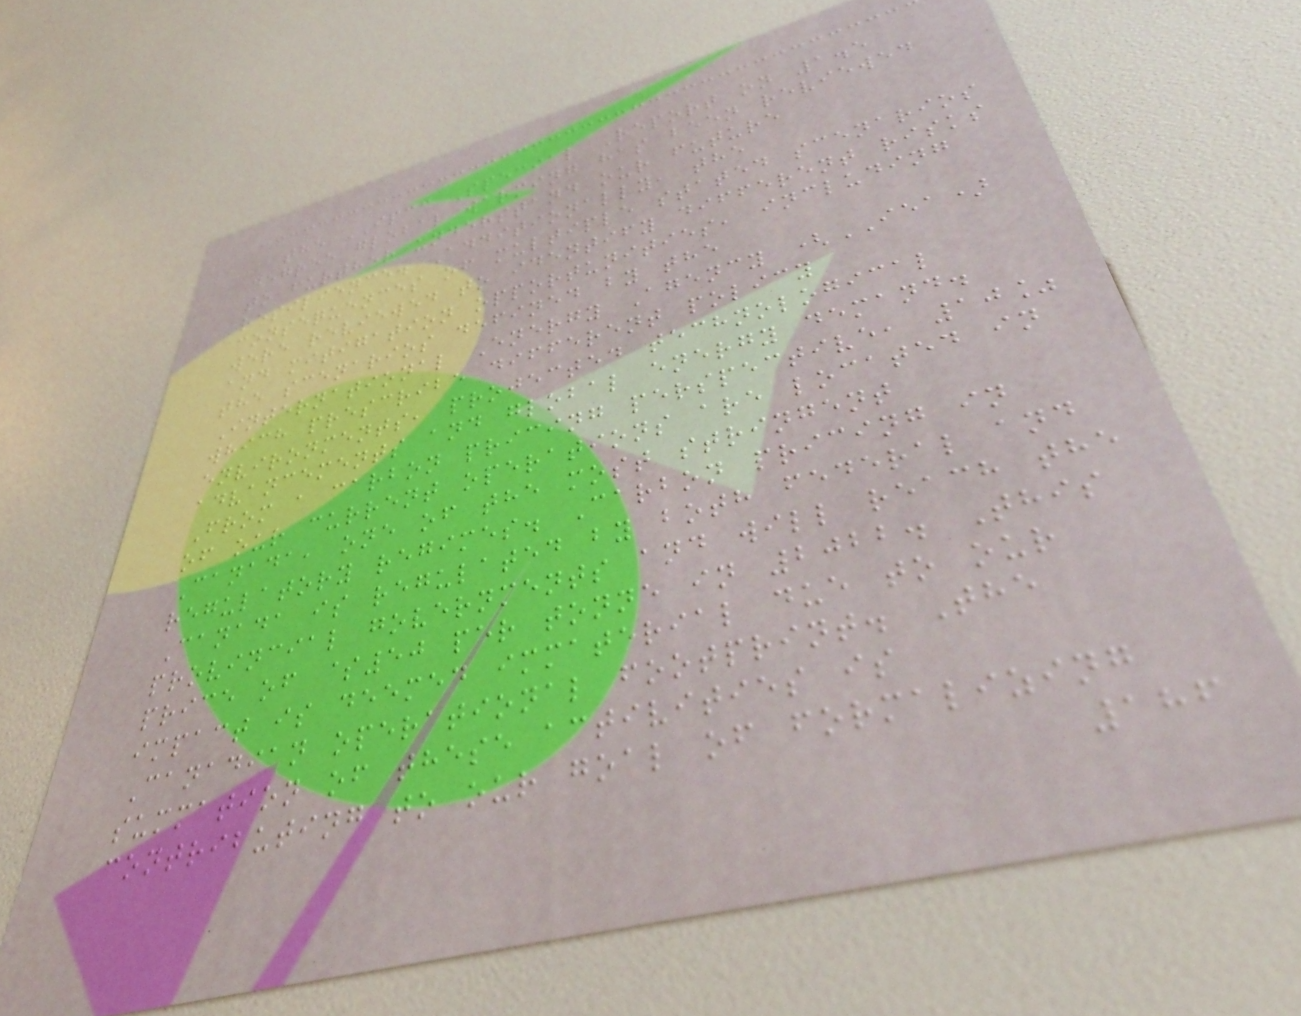the IPCC Special Report on 1.5
degree global warming has been reviewed
to further understand our future
resilience. Additionally, the
consequences of multiple stated scenarios
were reviewed to identify different risks
and mitigation opportunities, including
the scenarios defined by the
International Energy Agency (IEA)
which prescribe different policy
environments, projected technological
advancements and global energy demand.
From a carbon pricing perspective, 10%
of our current operations are located in
Canada, one of the most stringent
regulatory regimes. Carbon pricing in
Canada is regulated by both federal and
provincial governments and will reach the
price of $50 per tonne in 2022. This
impact is deemed immaterial due to our
Canadian operational footprint. The
summation of these activities is
contributing to our goal of formalizing
186
